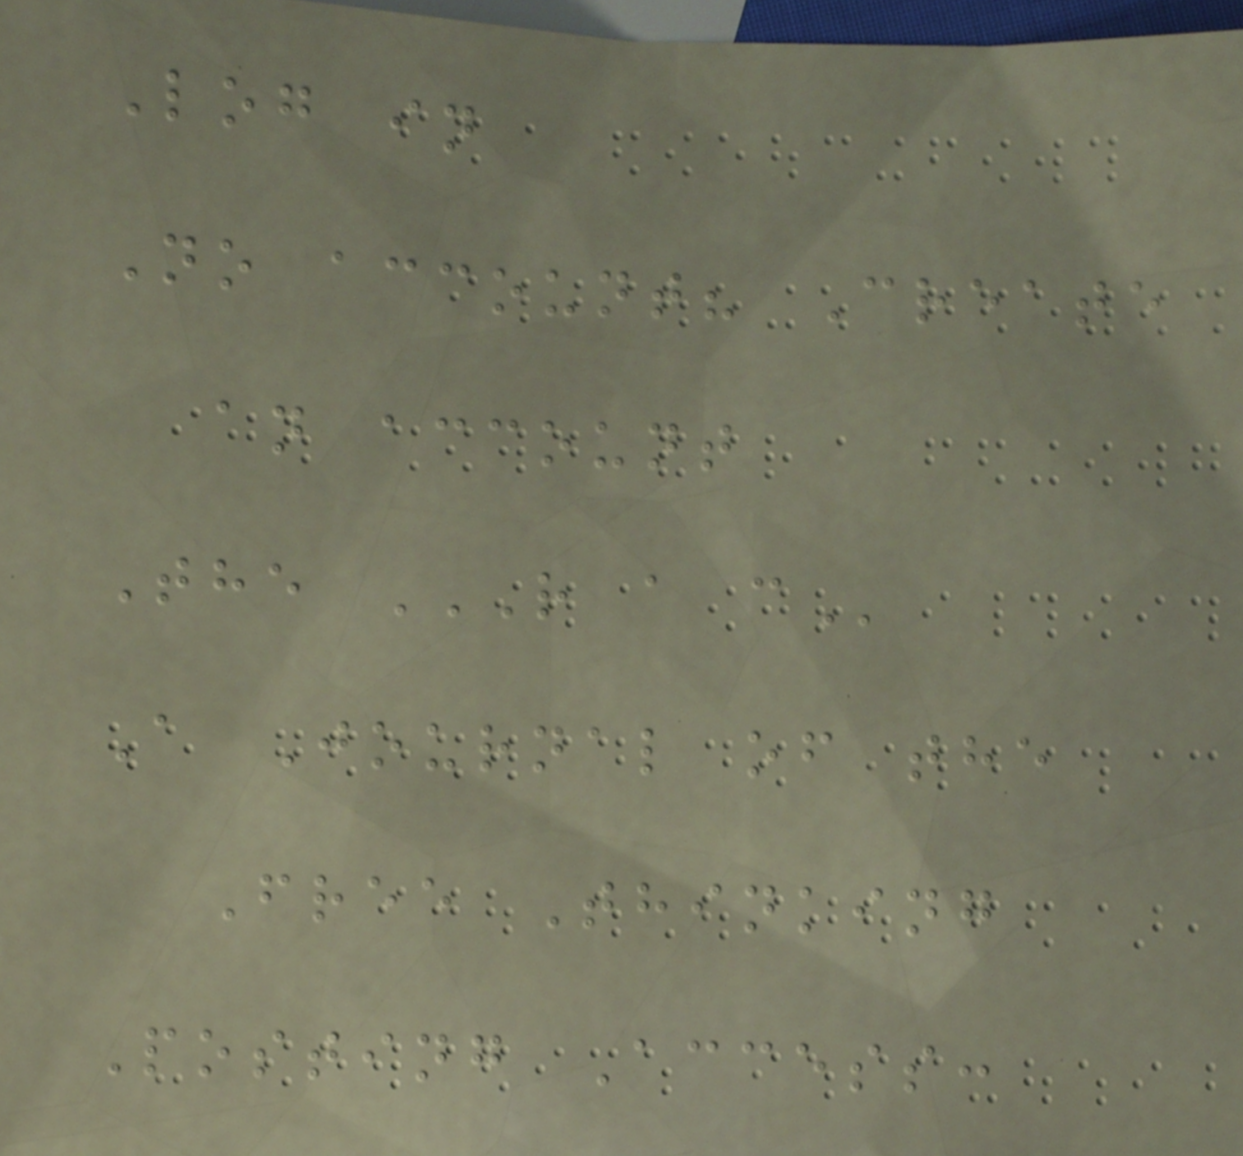Log in
No account? Create
an account
The R A C
A Journal of the
Free Thinking
Posting Access:
